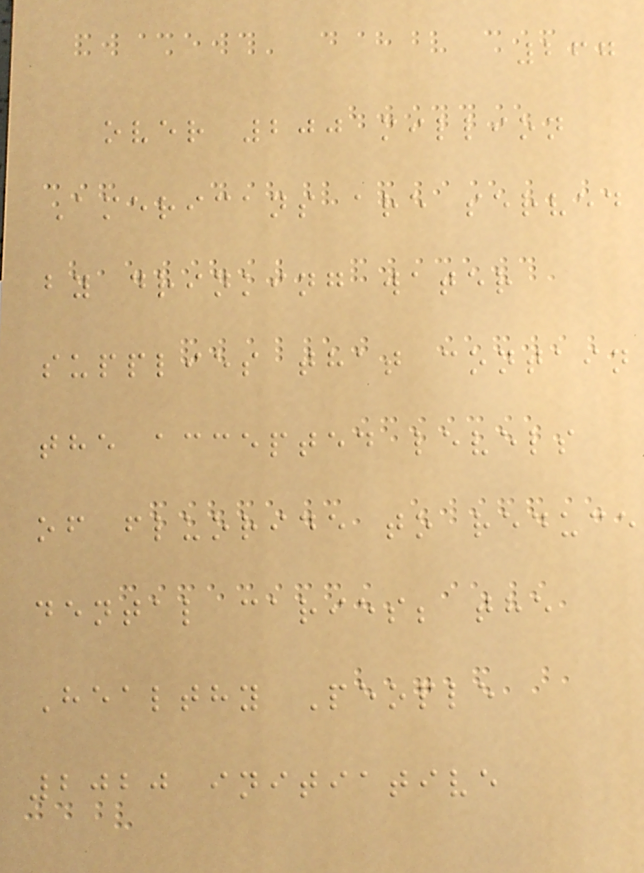267
over 200 million
Americans are served
by drinking water
supplies that contain
the accepted levels
of fluoride to reduce
dental caries; the
Healthy People
2020 initiative
